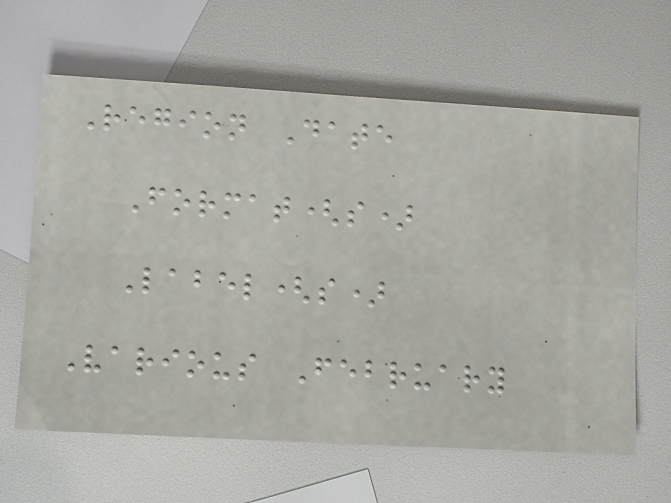Region Date
Format(s)
Label(s)
Various February
